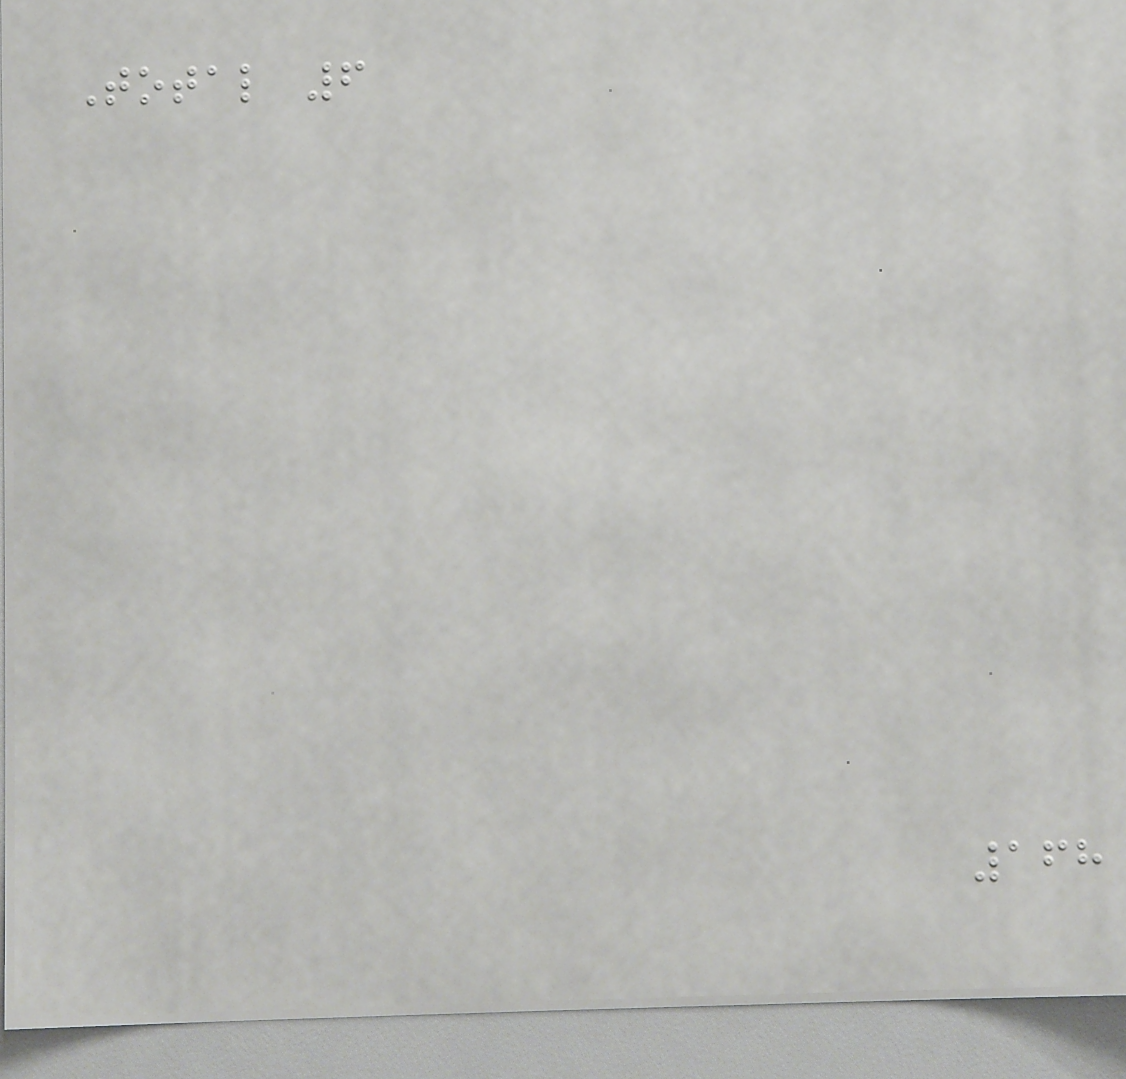Total 6
168
